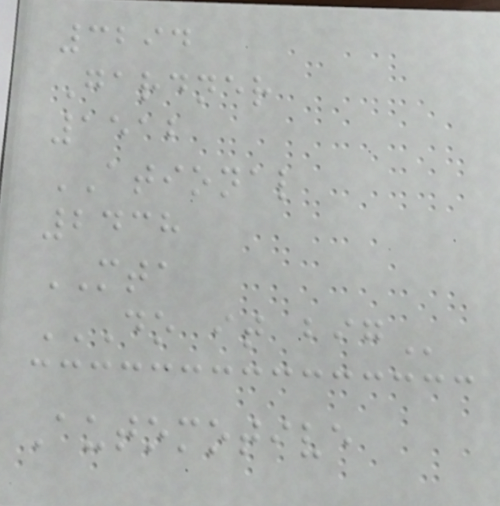3294
Gardner
1512
ATIONAL
2438
MTA
DO IT BIG
Automotive
